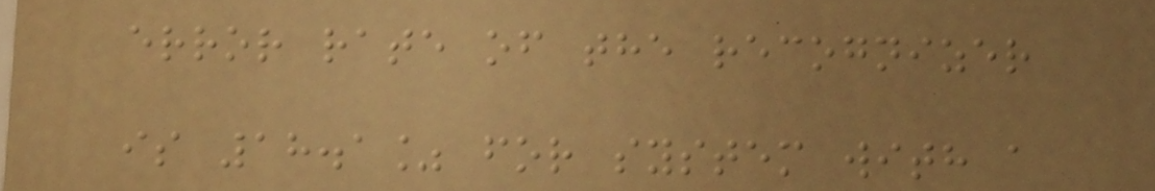error rate of the recognizer
is 18.1% for system with a
